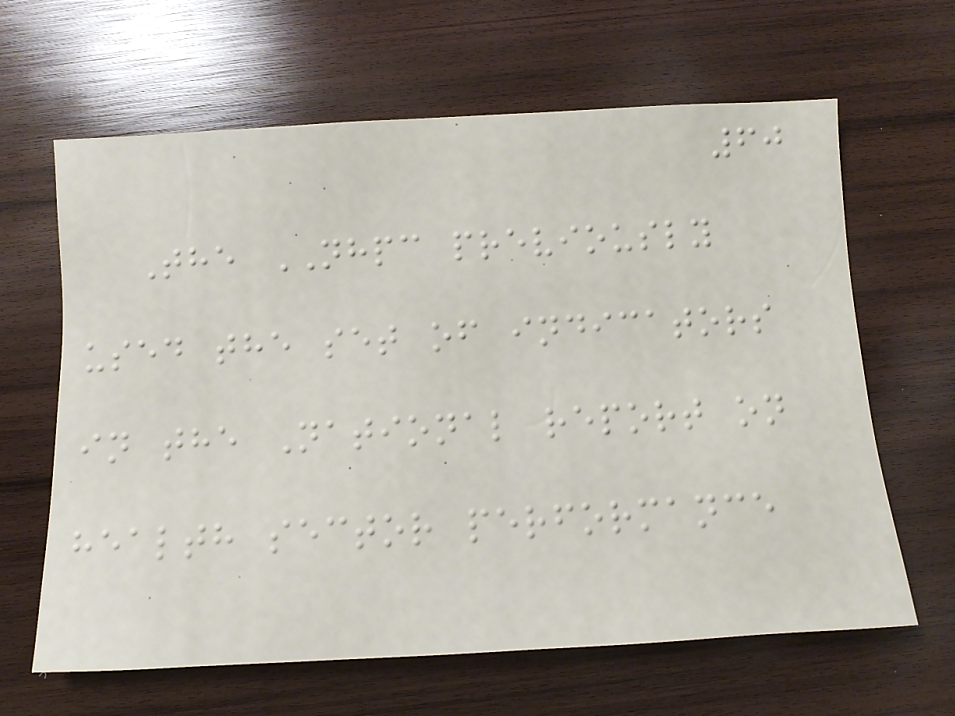60
The NHPC previously
used the set of indicators
in the National report on
health sector performance
